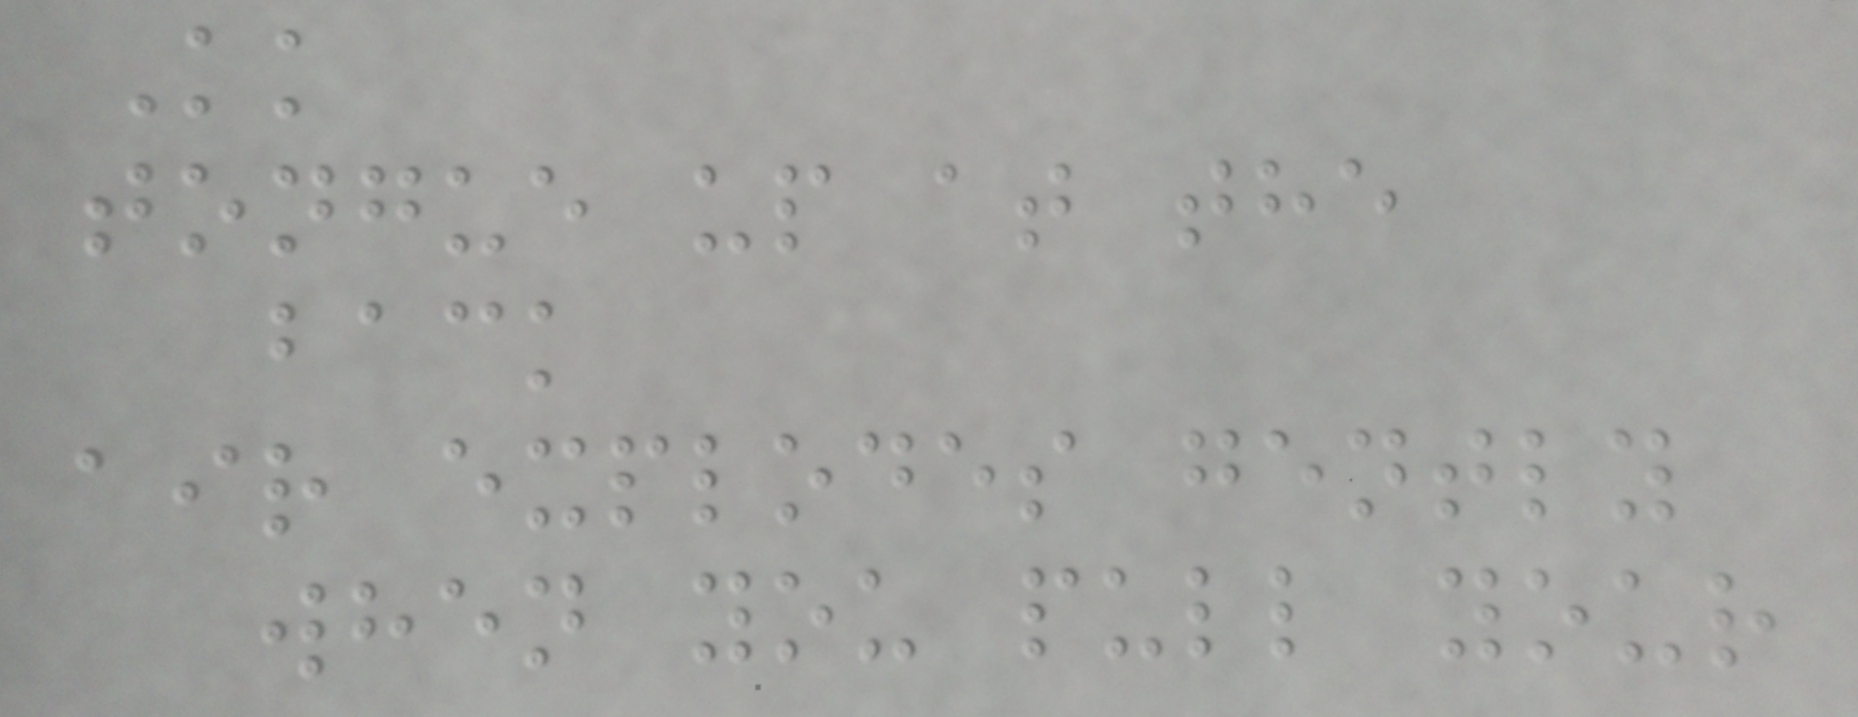Kk
tongue up at the
back
air explodes gently
when you pull your
